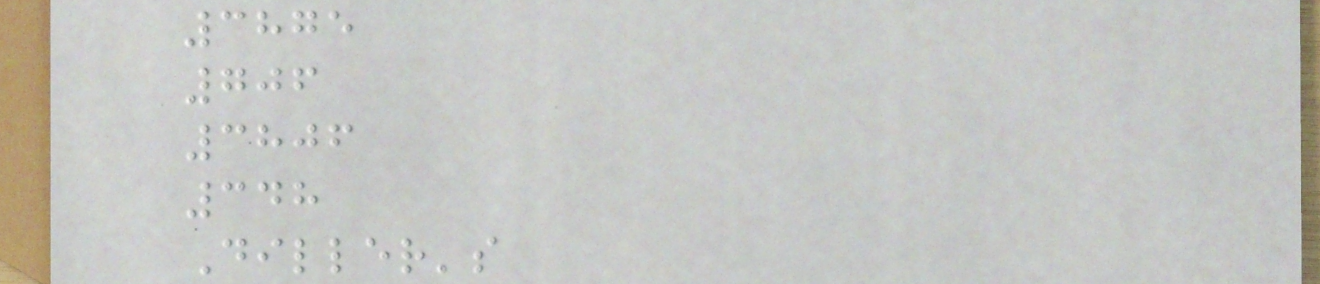3875
706
3806
348
Diller's
